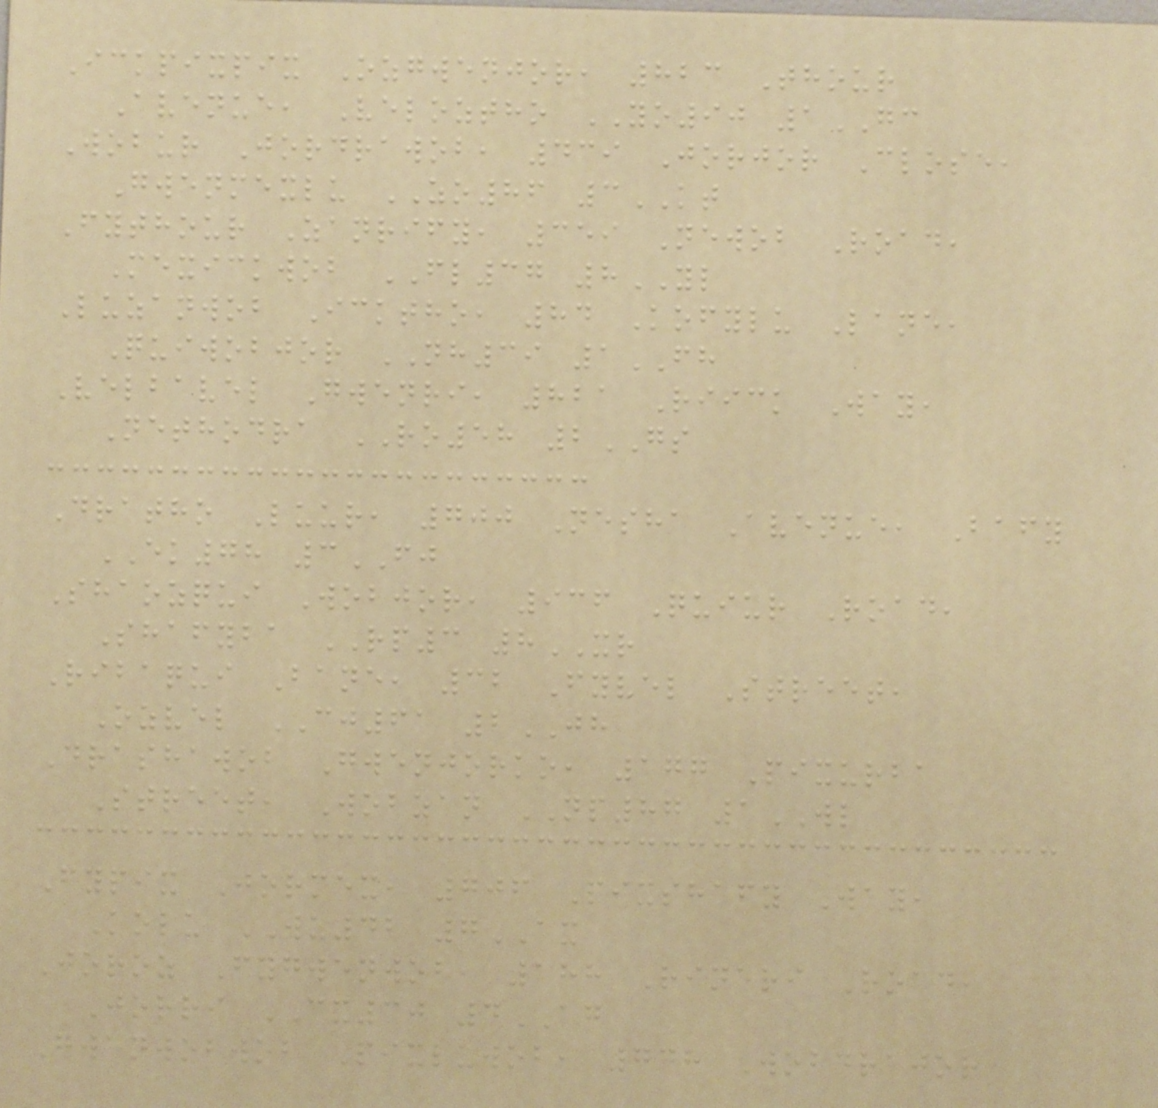Ickpixpix Ozgwenjor, 823 Thour
Avenue, Veloztho YO90 1GC
Wobur Jordrawob, 439 Jorjor Close,
Gwenmexlu ZO86 3KT
Fythour Zanrify, 359 Newob Road,
Mexickwob FL37 8YL
Luzanwob Icktho, 84 Kofylu Lane,
Quiwobjor NH39 1FH
Velbavel Gwenri, 821 Riick Way,
Nethodra RO58 2GS
Dratho Luur, 700 Nesha Avenue, Bafy
EK78 3FJ
Shaozqui Wobjor, 936 Quiur Road,
Shafyba RP3 8XR
Ribaqui Bane, 32 Fyvel Street,
Ozvel CJ61 2JH
Drashawob Gwenjorko, 177 Pixurba
Street, Wobzan NP87 1WL
Fypix Jormex, 706 Pixshafy Way,
Kolu WU42 7AX
Joroz Fygwenwob, 188 Rineri Road,
Jorri CX30 4AG
Gwenwobwob Pixluwob, 748 Wobdrajor
